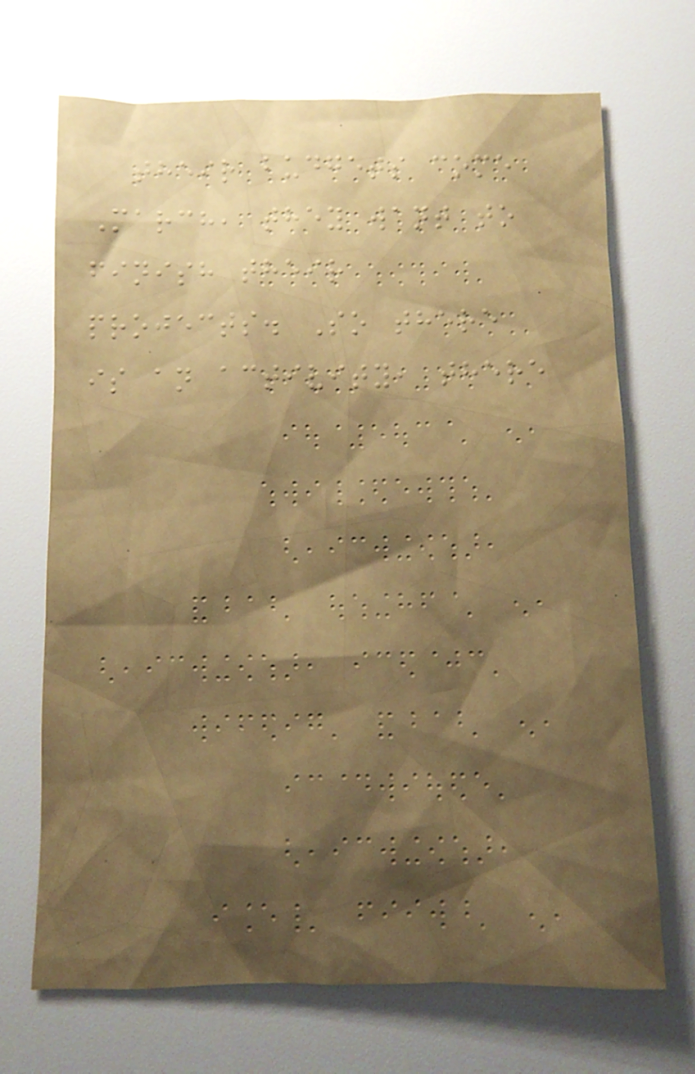their budgets come
March, they want to
finish their
projects. So there
is an activity, there
